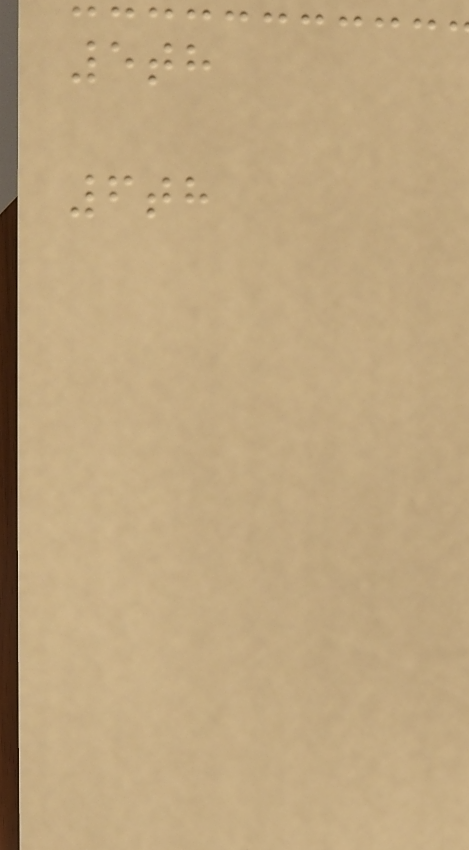5th
6th
